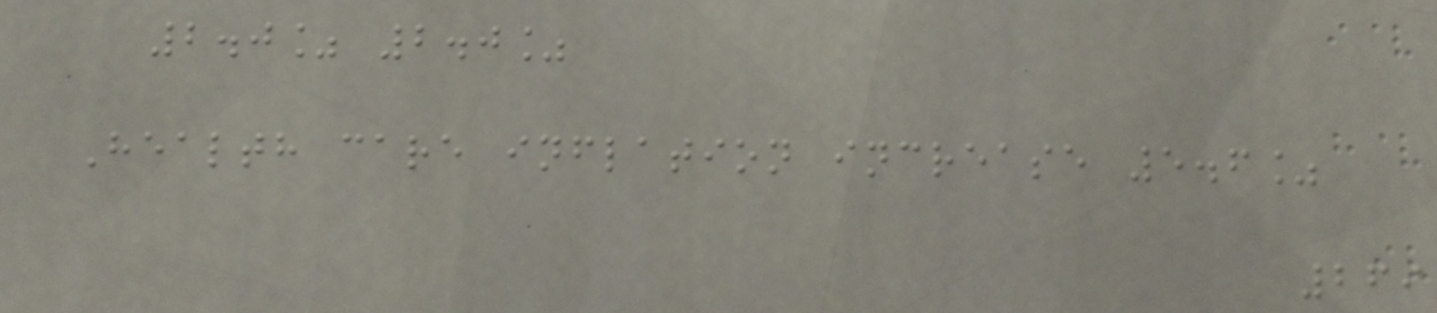2.0% 2.0%
Health care inflation increase 5.6%
269
